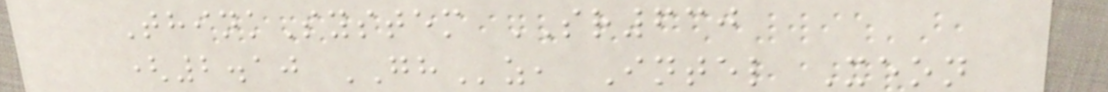ThinkSystem SR630
(2.10 GHz, Intel Xeon
